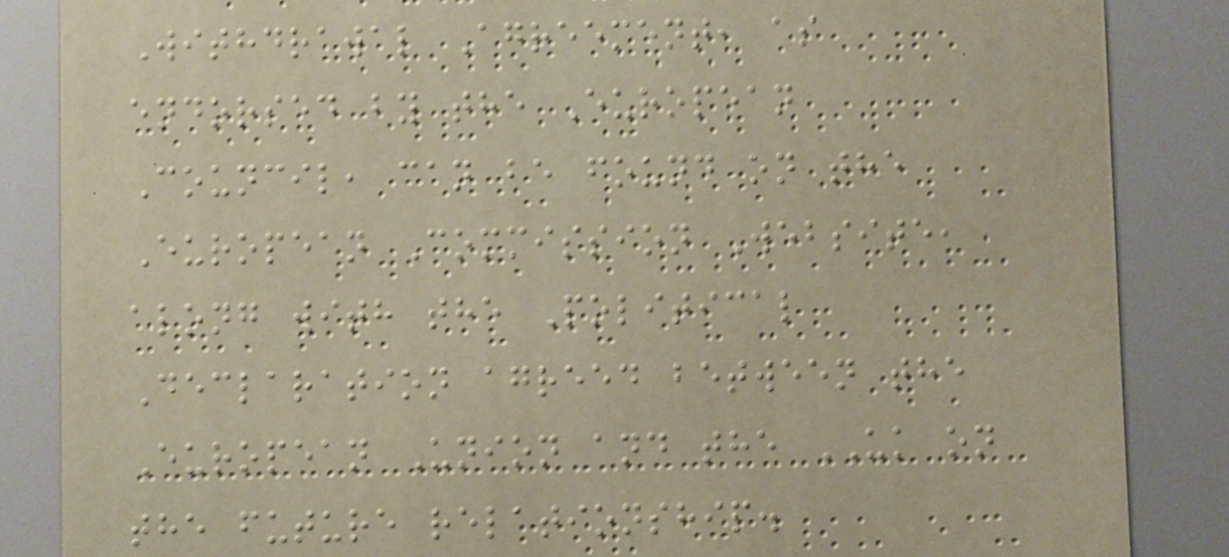Withdrawal Agreement, as
endorsed by the European
Council, can be found on the
European Commission Website,
along with the Political
Declaration agreed between the
European Union and the UK on
the future relationship.
